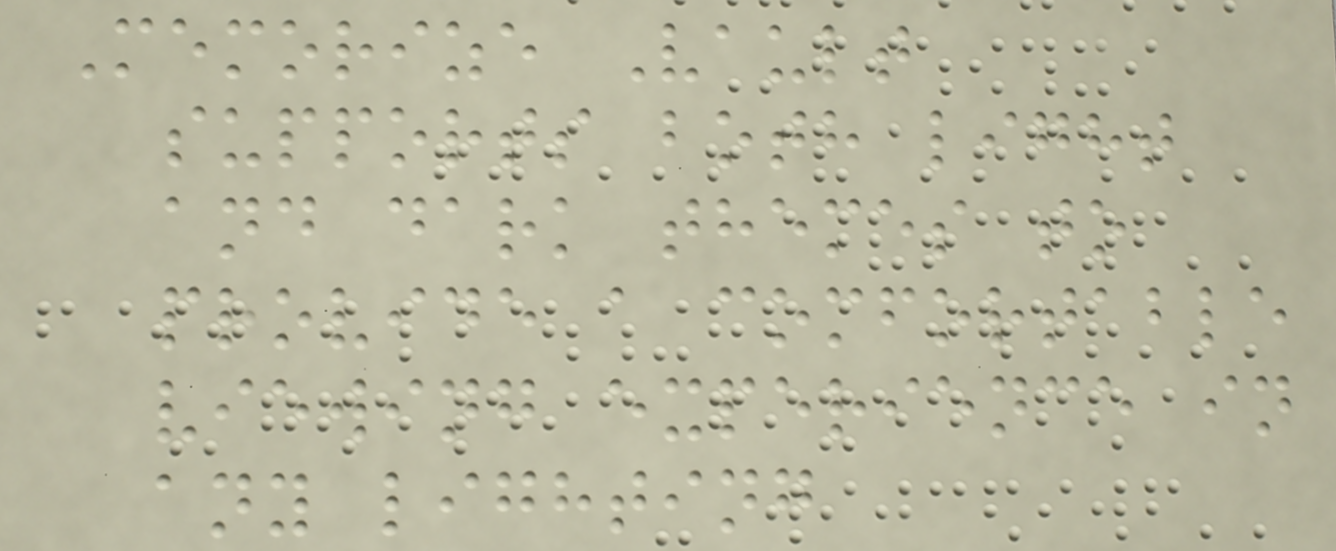Memorize Vault
supports both light
and dark themes to
provide a comfortable
viewing experience in
any lighting
